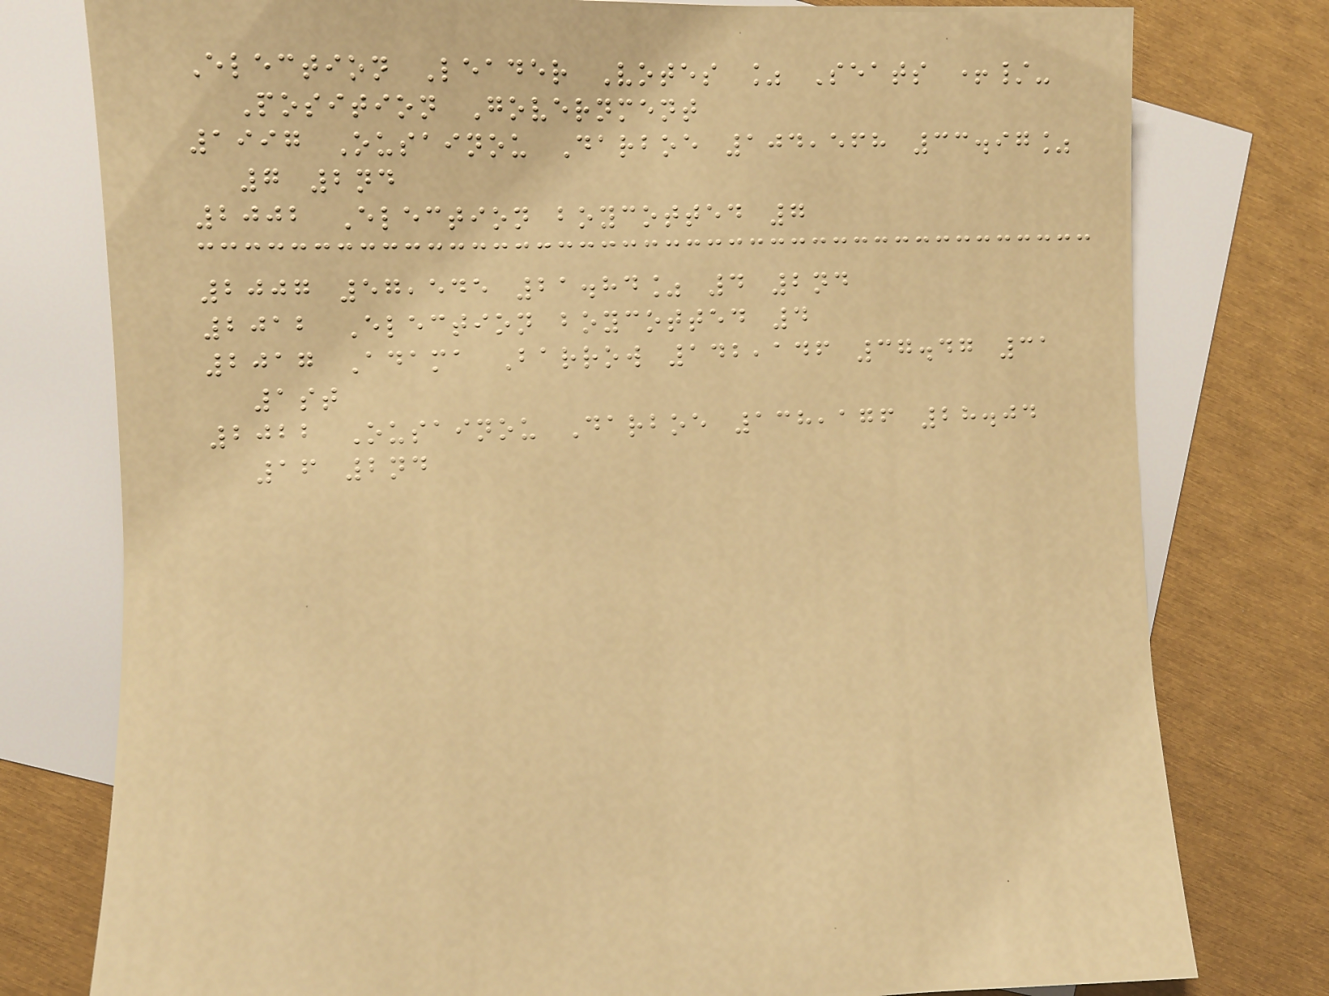Election Leader Votes % Seats +/-
Position Government
1997 Ousainou Darboe 104,568 33.97%
7 2nd
2002 Election boycotted 7
2007 57,545 21.84% 4 2nd
2012 Election boycotted 4
2017 Adama Barrow 142,146 37.47 31
1st
2022 Ousainou Darboe 138,176 28.04
16 2nd
